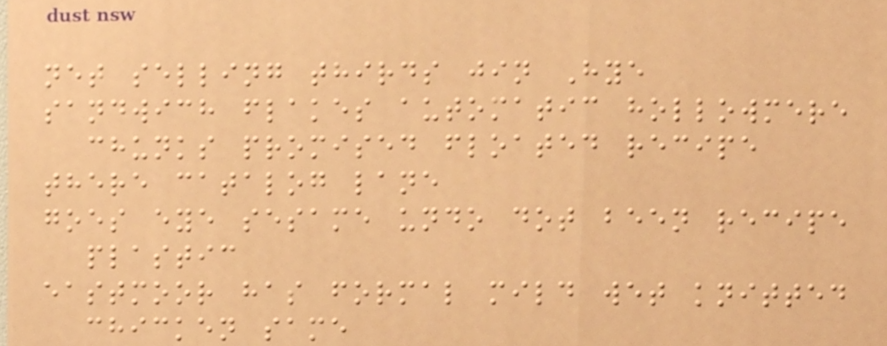net selling thirds jin Hye
sandwich flakes automatic hollowmere
chunks promised floated recipe
there catalog lane
goes eye sesame undo dot been recipe
plastic
eastmoor has formal mild wet knitted
chicken same
